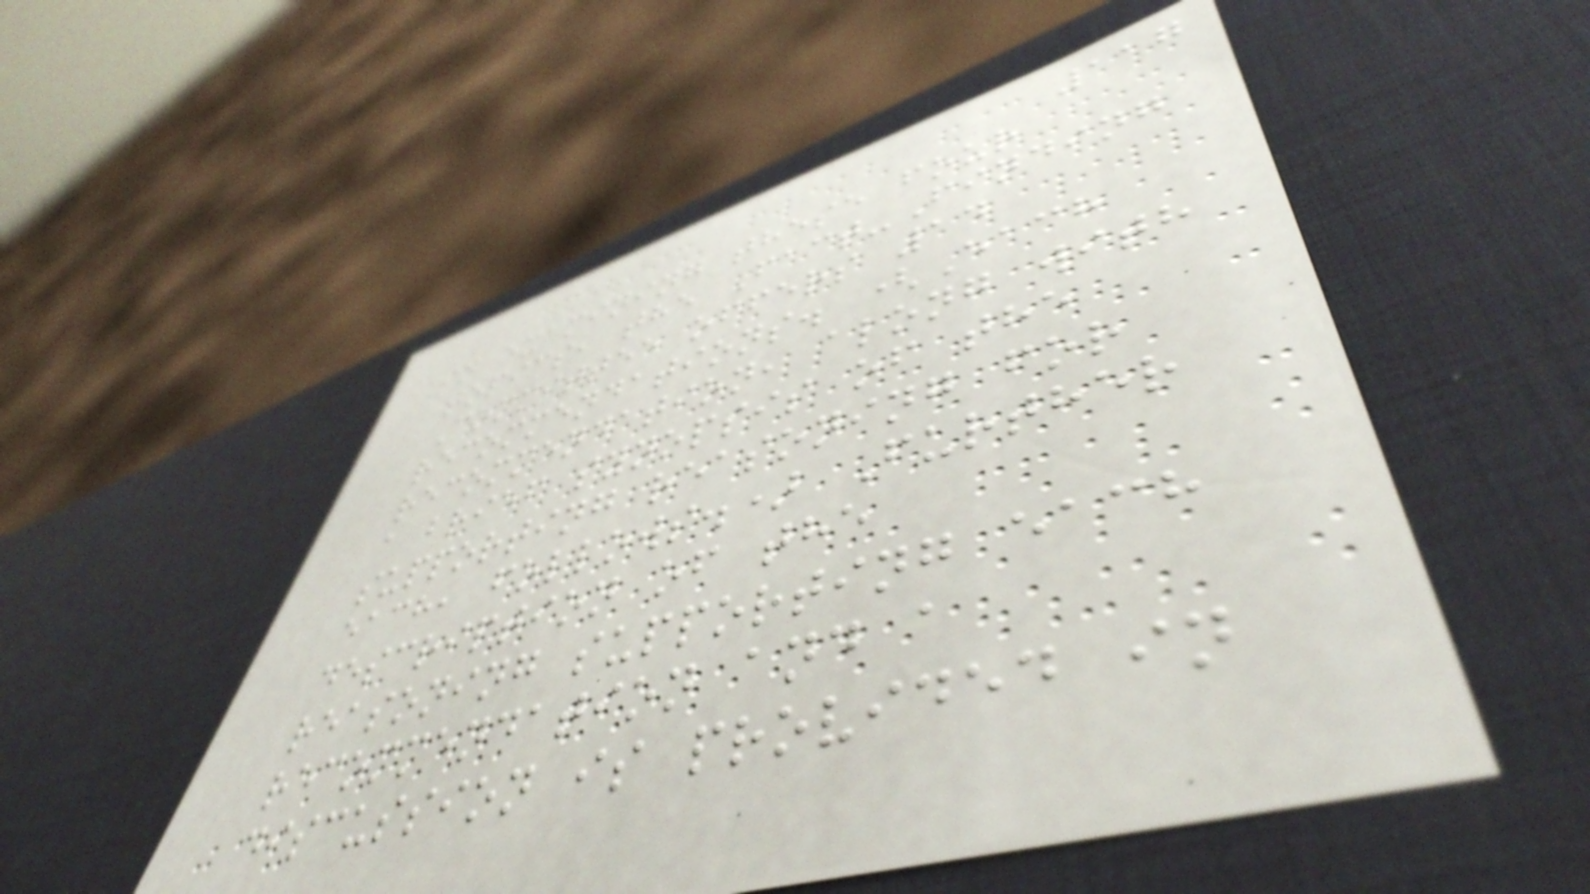117
In examining these four
topics, the Fact-Finding
Committee offers 14
recommendations. (Each
recommendation, along with
a brief synopsis of the
supporting reasoning for
each, follows.) Further
description of the
reasoning supporting each
recommendation and a
discussion is provided in
